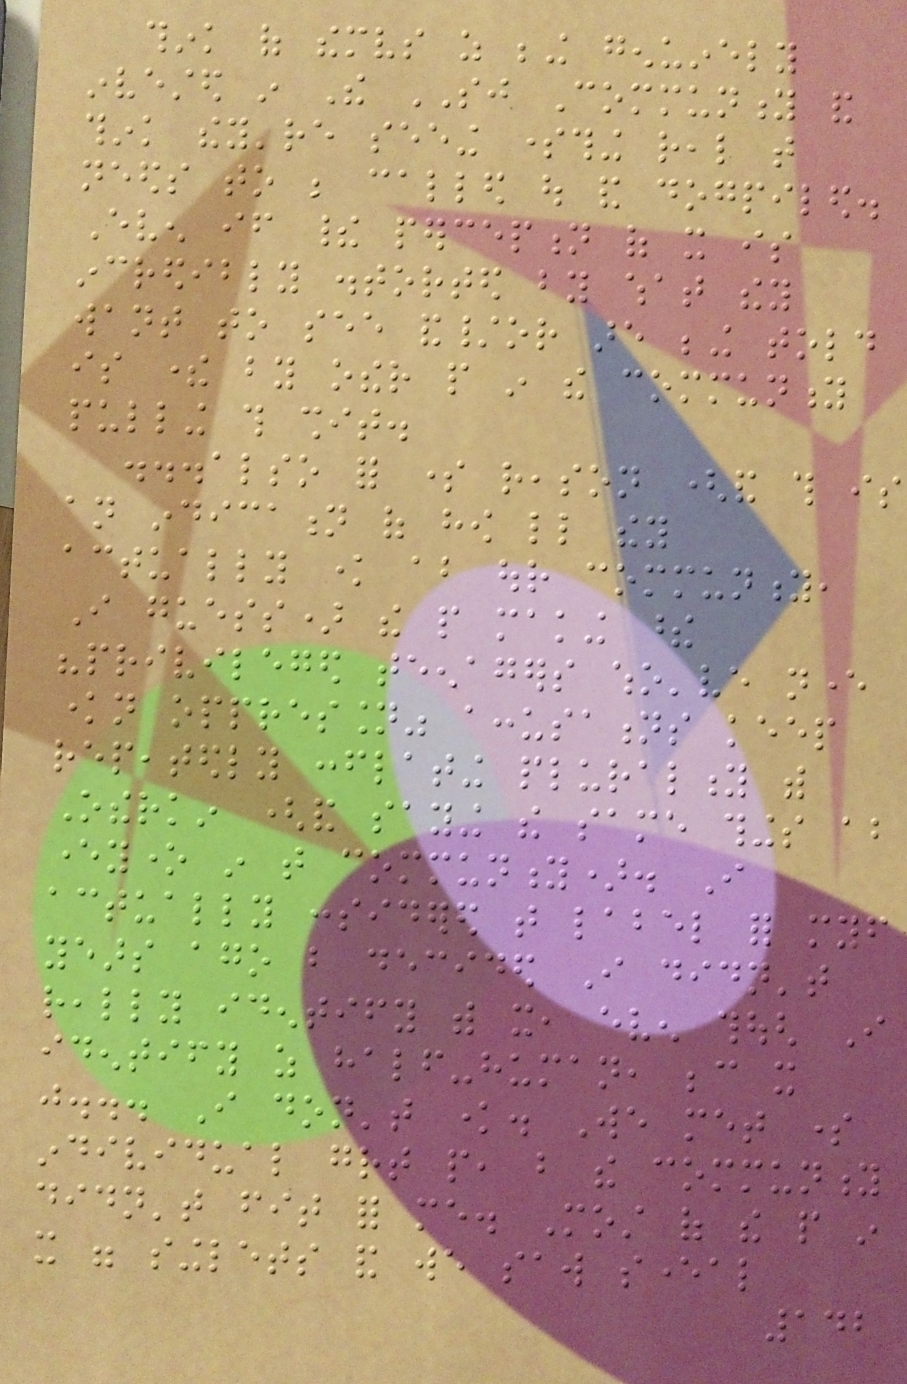think of themselves as being genuinely
invested in The SJ Community and
think they're seeing something real that
needs to be called out and dogpiled.
Even if their perception of it is
incredibly distorted by what they
want to see and/or are being told
is there by other people in the community
pulling this shit.
...also for some reason (and this is
an indication of how little they
actually know about our community,
I guess) the people making these
"privileged teenagers who've never
known oppression" accusations keep
repeatedly conflating plurality with
Otherkin (and saying the same things about
everyone in that community). I
actually considered that label for myself
years ago but decided I didn't
really identify with it, even though I
identify as half-human, because it
just... I don't know. We met some
individual great people, but the community
didn't fit for me. Most of the people in
it were singlets and we saw several
142
